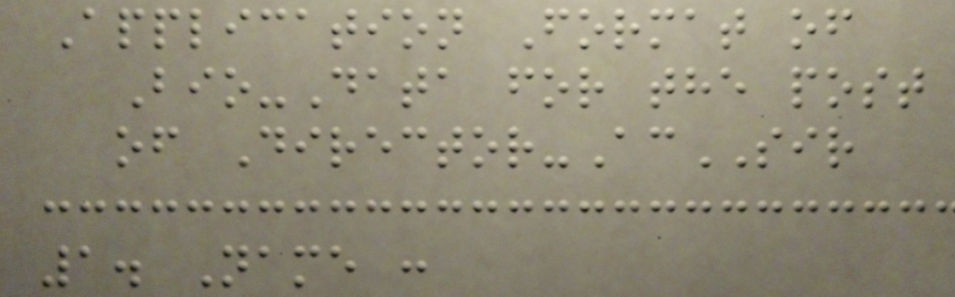Application Format of
Bio-Data for the post
of Director-AcSIR
1. Name :
